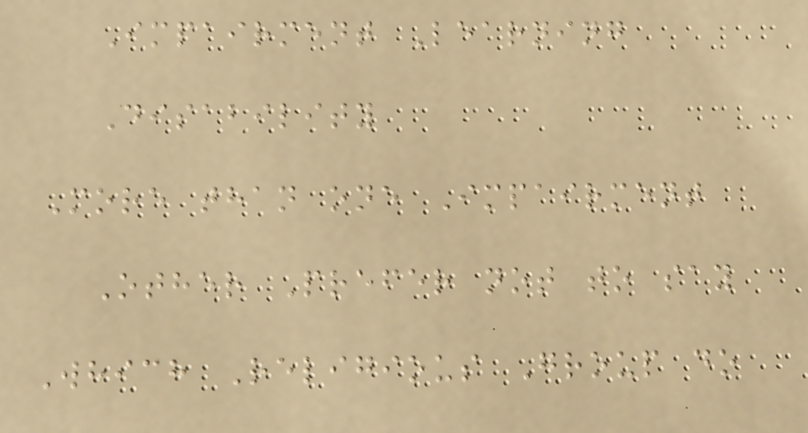Impairment Learning
Disability
More than one Impairment
Other Prefer not to say
Which Religious Group do
